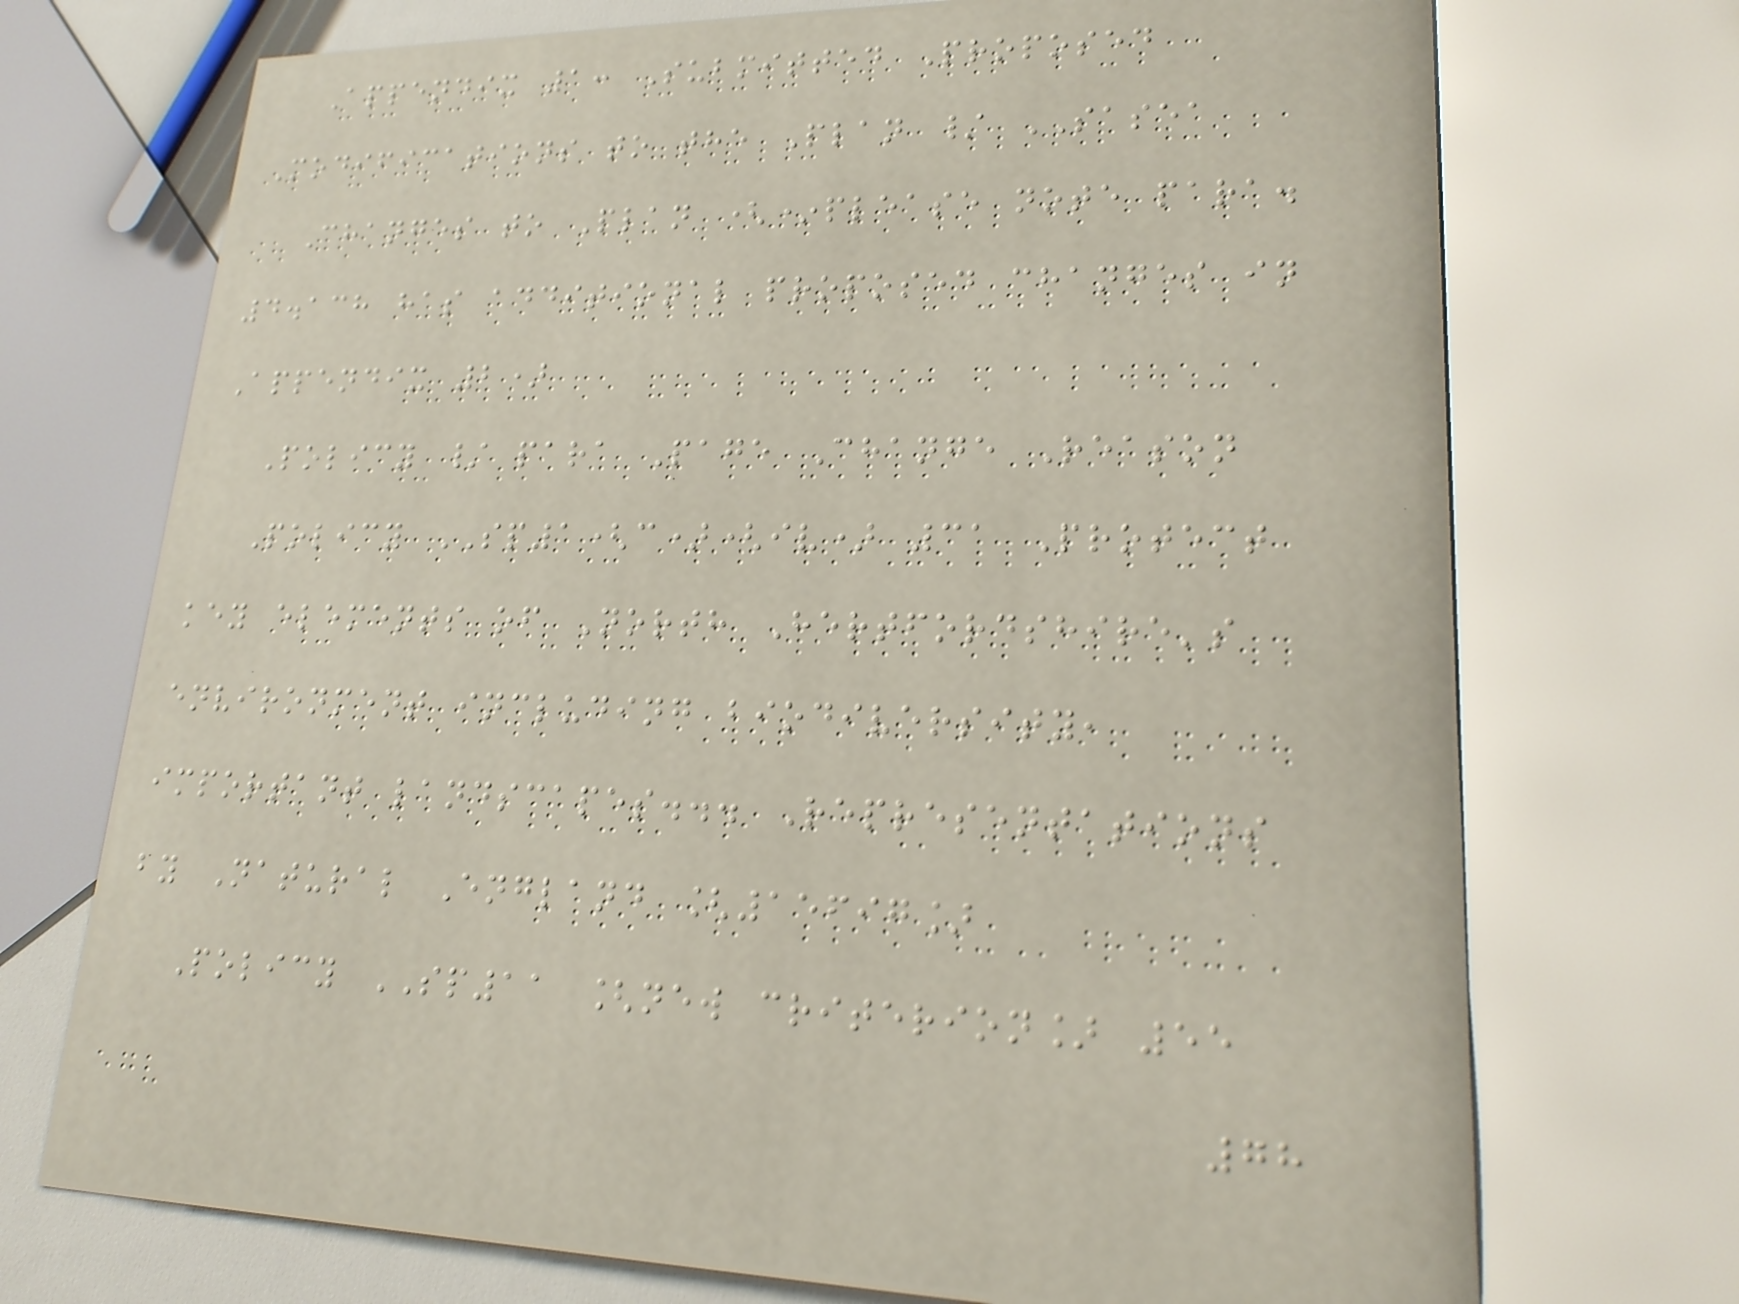Appendix 1: Submitted Proposed
Modifications to the Plan / SASEA
Changes to Plan (*please note para.
4.138 has additional proposed changes in
Appendix 2)
Policy / para Page Change Reason
Policy SP1(c)(iv) 31 Protect
key elements of North Hertfordshire's
environment including biodiversity,
important landscapes... Representations
by Natural England [15697]
Policy SP11 [new criterion] 55
78
